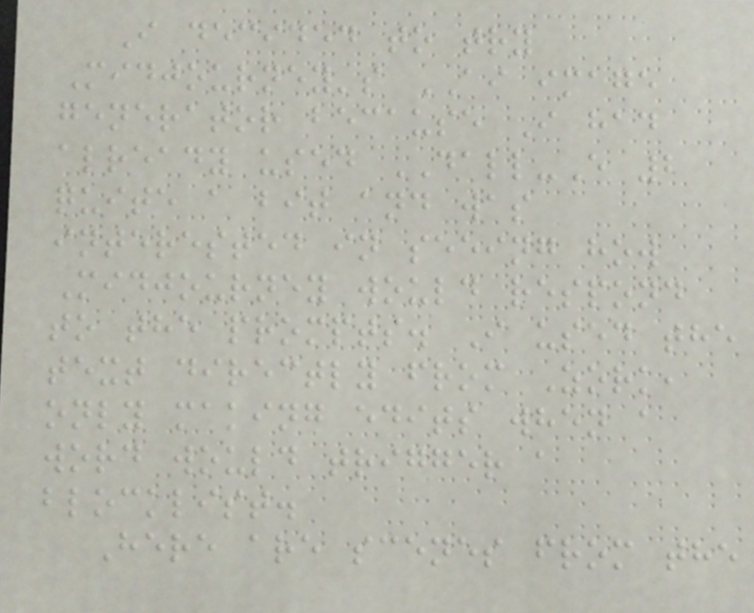I decided to try
Midjourney's AI image
generator because I had
already used DALL-E 2
quite a bit and was
interested in seeing how
Midjourney would respond
to the prompts. I used the
text directly from Zork,
only making edits when a
word would trigger a
blocklist.
Here are scenes from the
